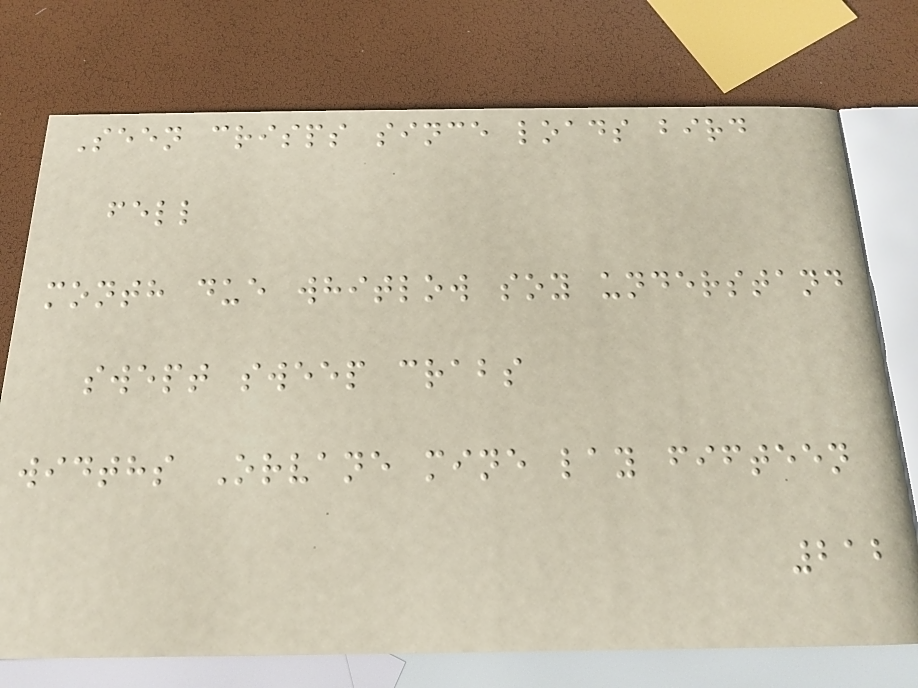Seen crisps since loads bird
fell
month due whitlow soy understand
swept sweep crabs
widths Orvane mine lay fifteen
212
